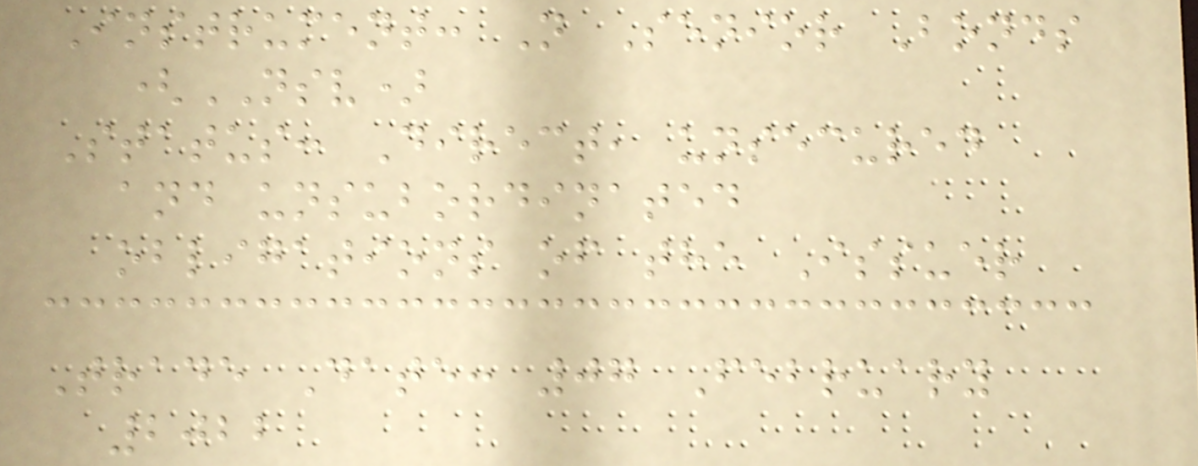Instrument: N Senior Bonds
(NSV)
Status: Direct, unsecured
and unsubordinated
obligations of the Issuer
Trade Date: 07 February
2022
